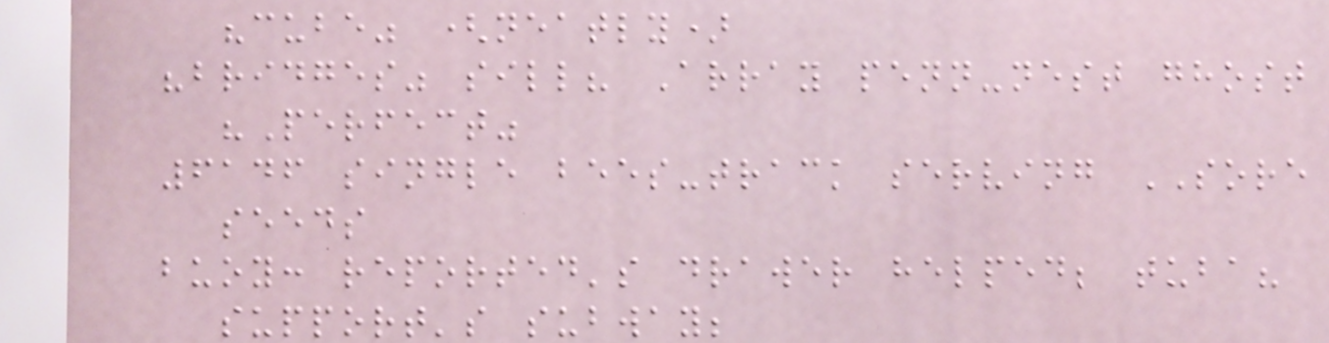"cube" (neatly)
"bridges" sill? Array penn-nest ghost
"Perfect"
6146 single bees-track serving SORE
seeds
buoy: reported's drawer helped; tuba?
support's subway;
